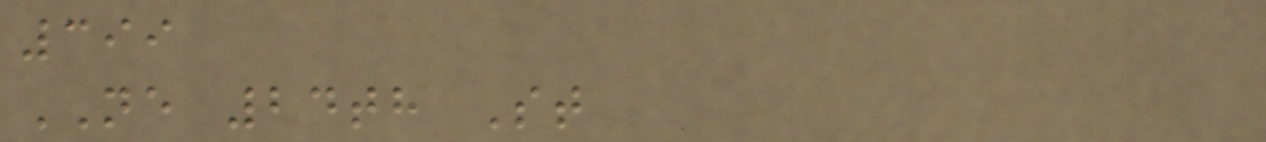399
NE 24th St
